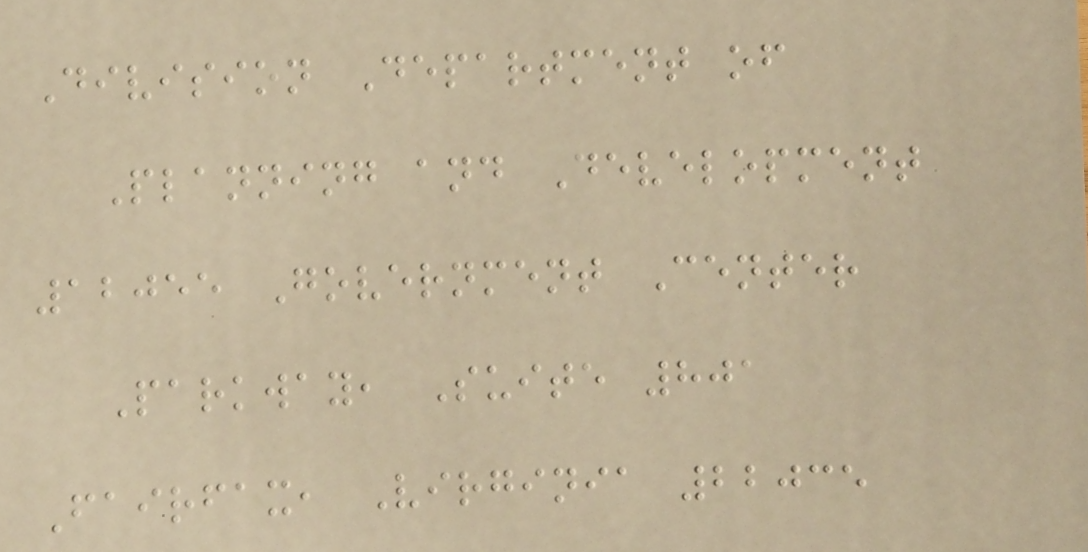Division Department of
Planning and Development
12055 Government Center
Parkway, Suite 801
Fairfax, Virginia 22035
